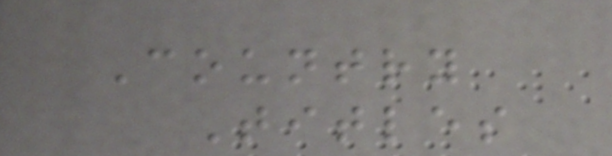Country
Titles
